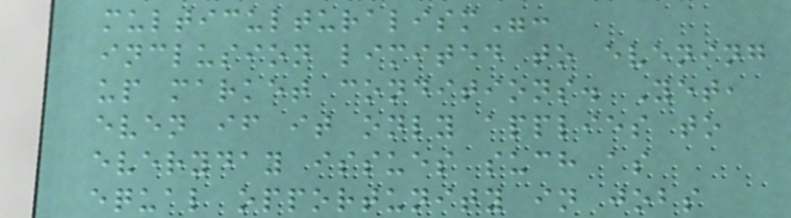multiculturalism":
inclusion limited to evening
up market conditions. Yet,
even if it only applies to
everyday issues such as
equal opportunity in jobs
